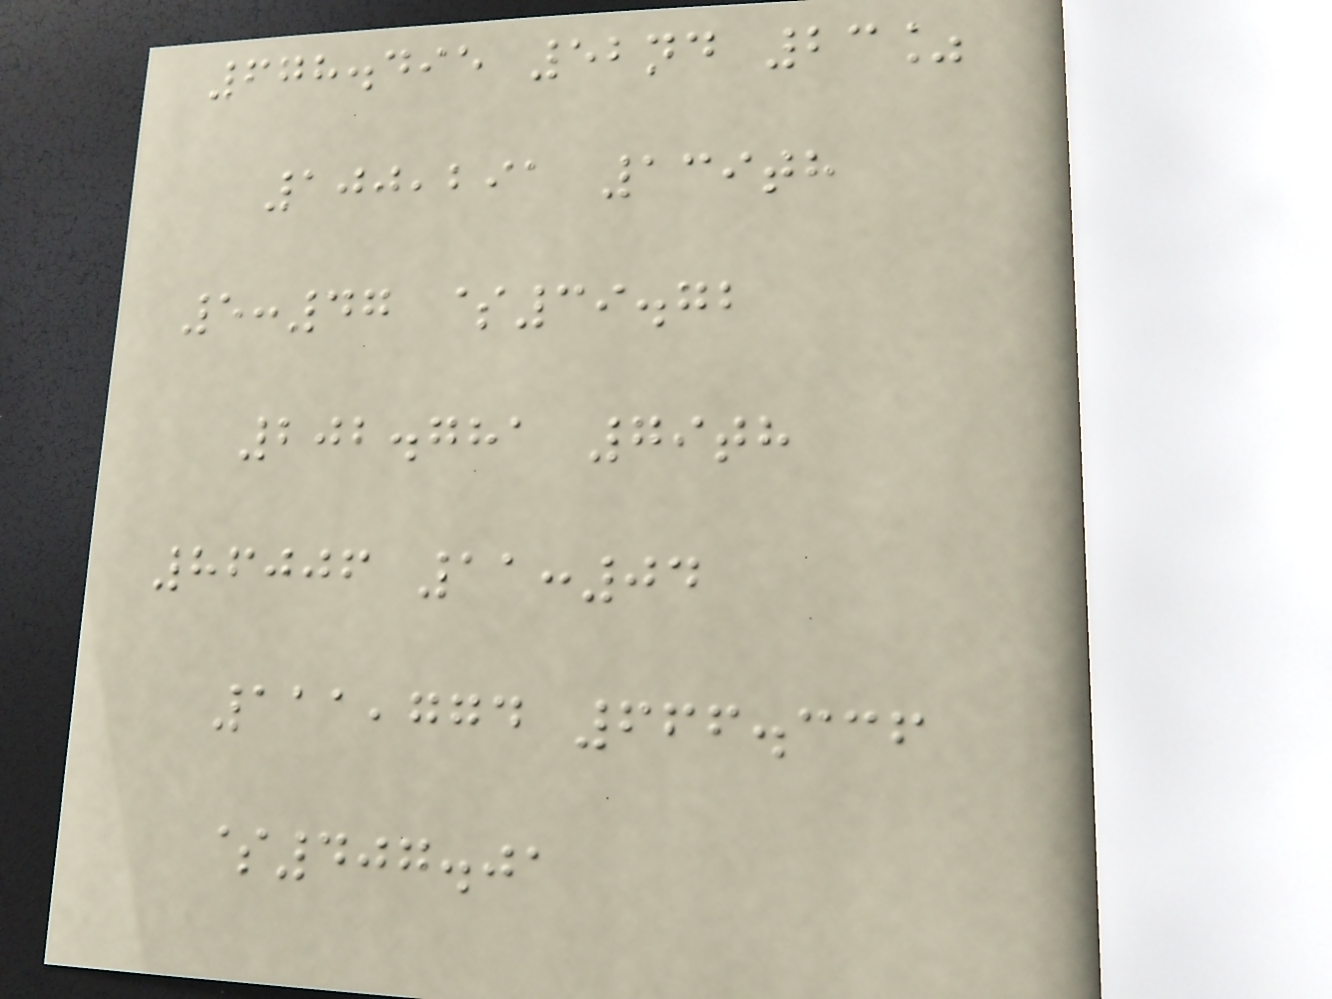678.495 52nd 23%
100,291 139th
5:47 $39.72
202.781 79th
86006 11:04
111,774 666.336
$407.01
